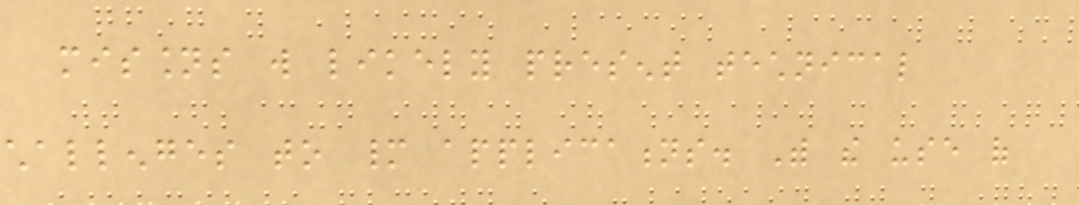missions will likely present technical
challenges to many applications. With the use of
